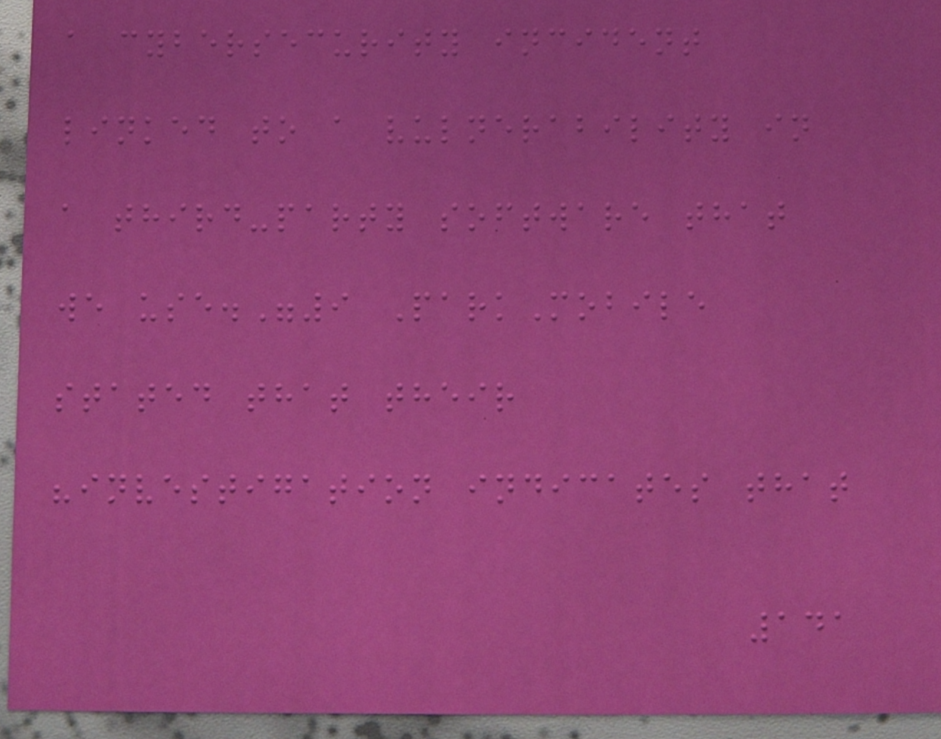a cybersecurity incident
linked to a vulnerability in
a third-party software that
we use."9 ParkMobile
stated that their
"investigation indicates that
141
